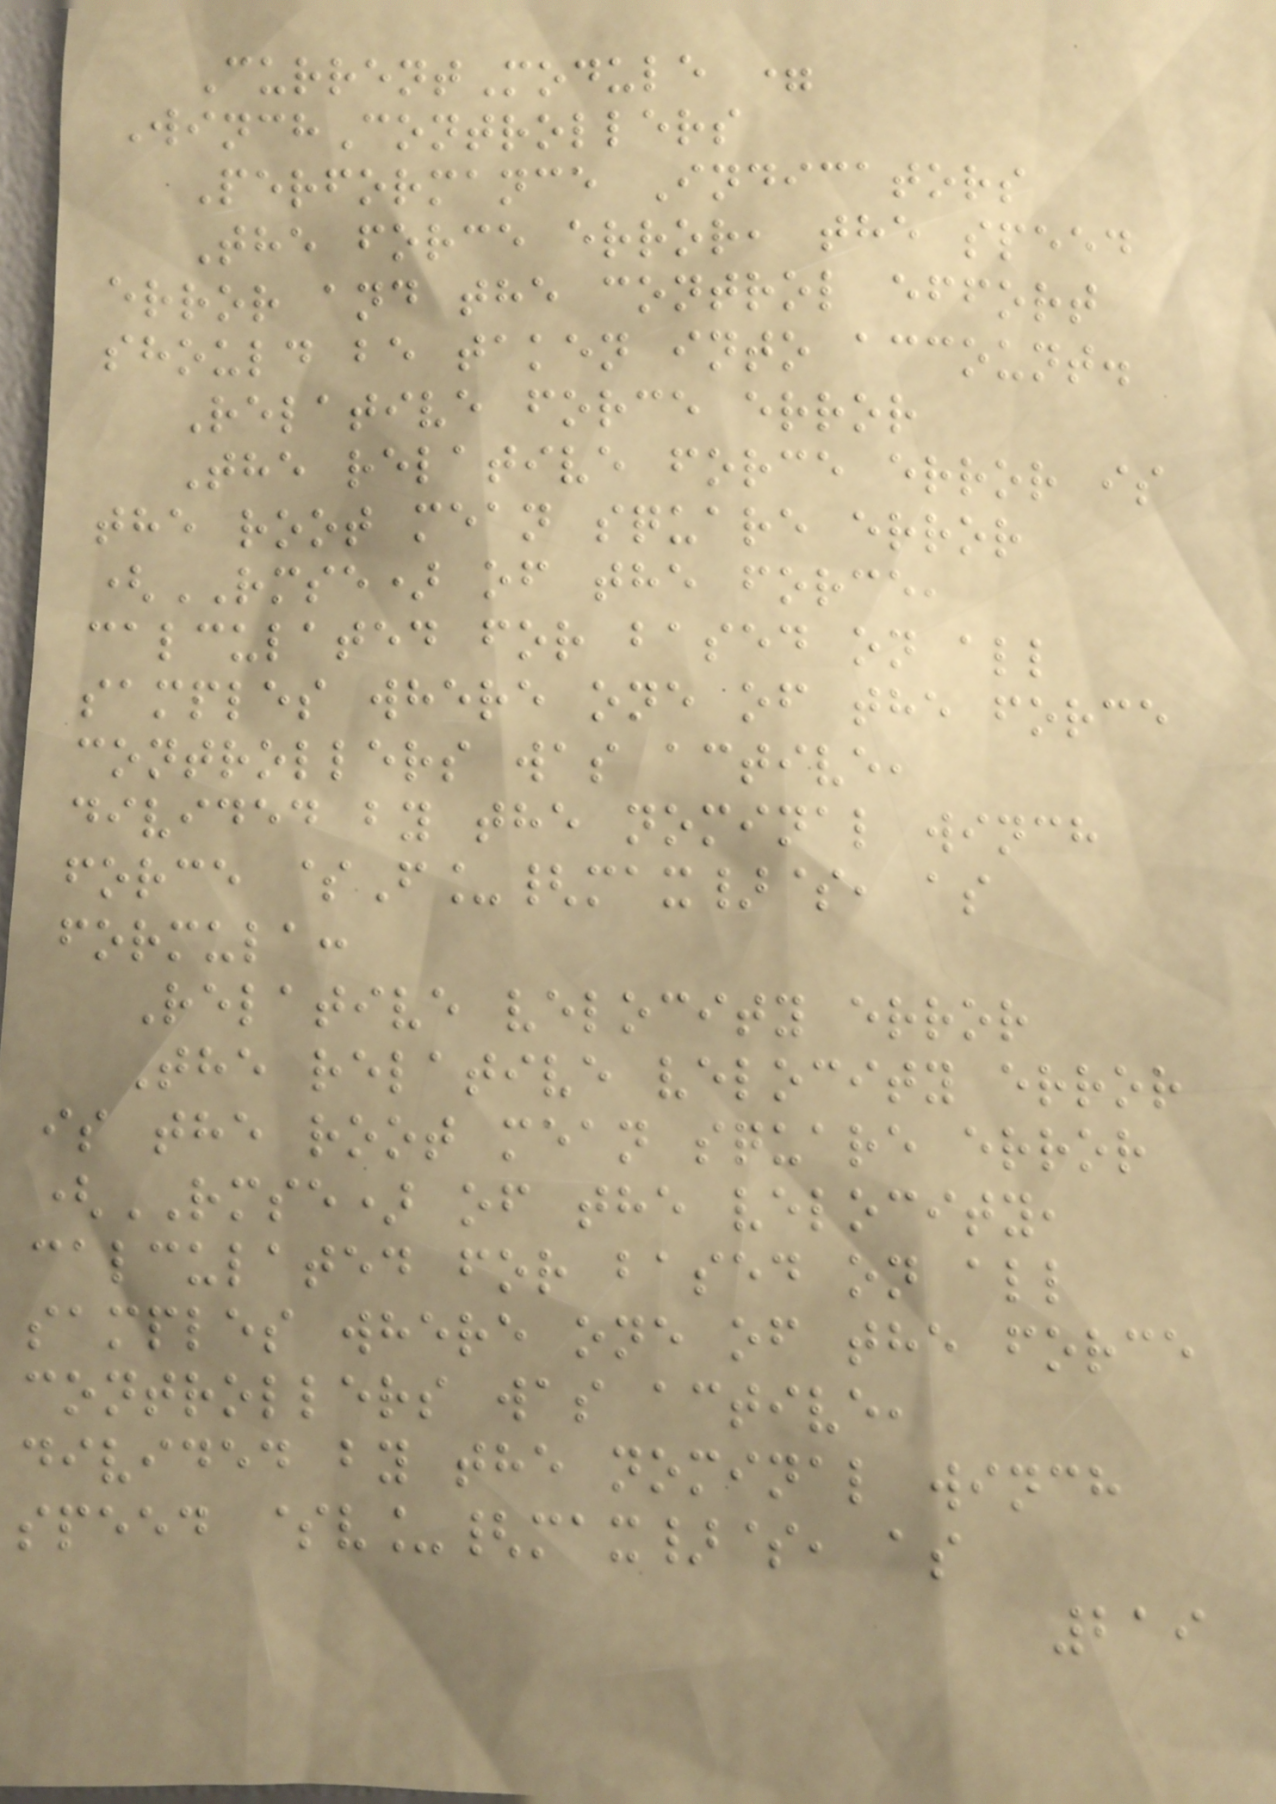CurrentModule =
WinchControllers
Performance Indicators
The force error, the speed
error and the control effort
should be taken into account.
Relative force error
The relative force error is
the root mean square error
(RMSE) of the force,
calculated for based on all
samples where one of the force
controllers was active,
divided by the nominal winch
force $F_{max}$, as
formula:
Relative velocity error
The relative velocity error
is the root mean square error
(RMSE) of the velocity,
calculated for based on all
samples where one of the force
controllers was active,
divided by the nominal winch
speed $v_{max}$, as
219
